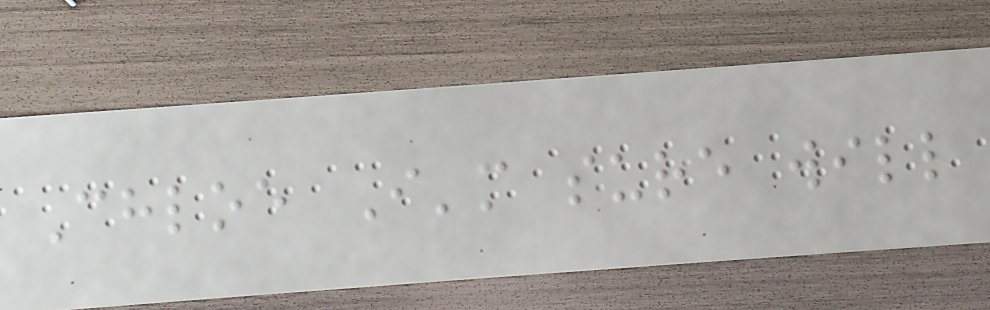Chloe I'm sure will
